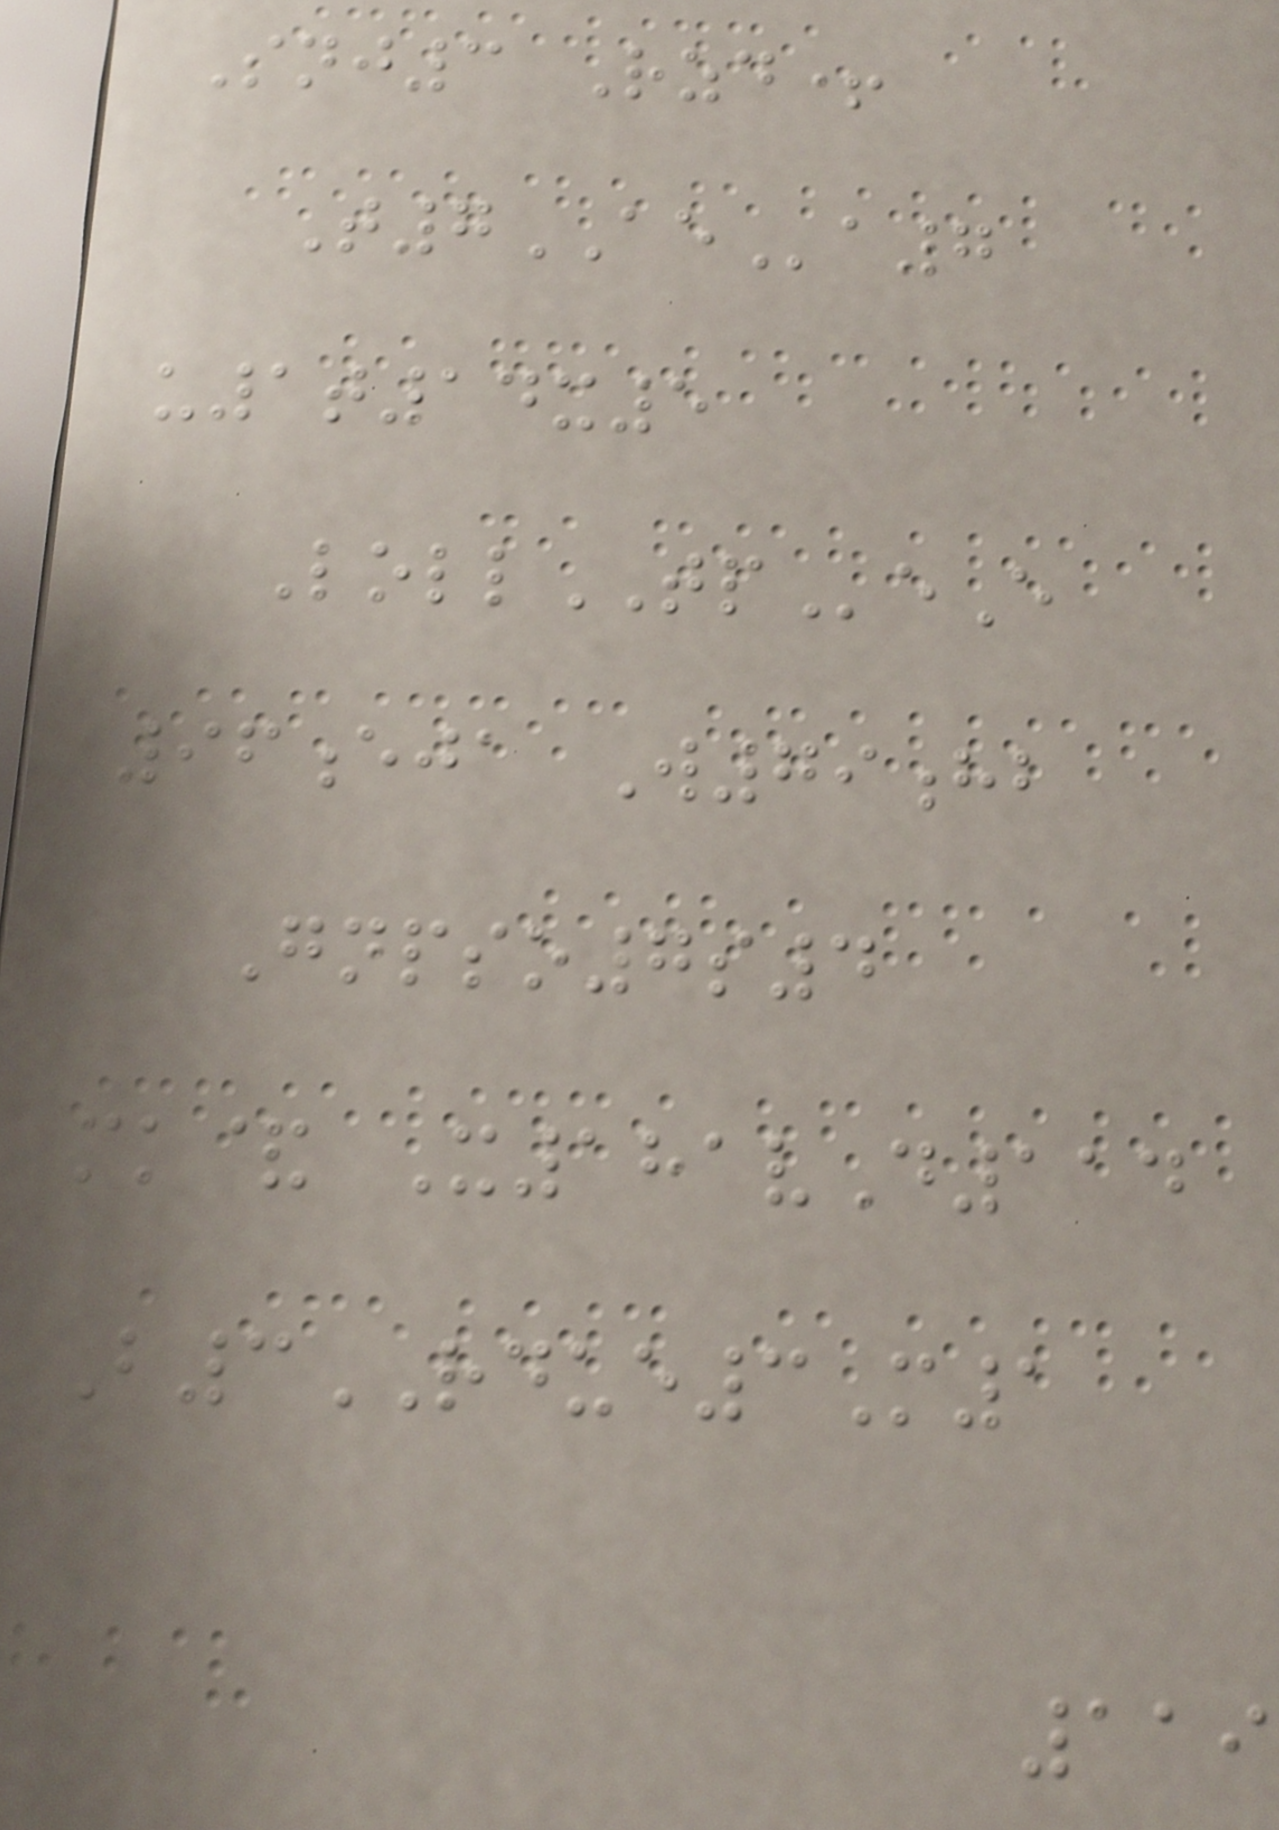Snj3 Rzd+
T7AEa7
u1t14x5
LollTPeE
96eja W79hb
Gnpso7s4
mk& X181vD114
B3RDUE3M1
119
